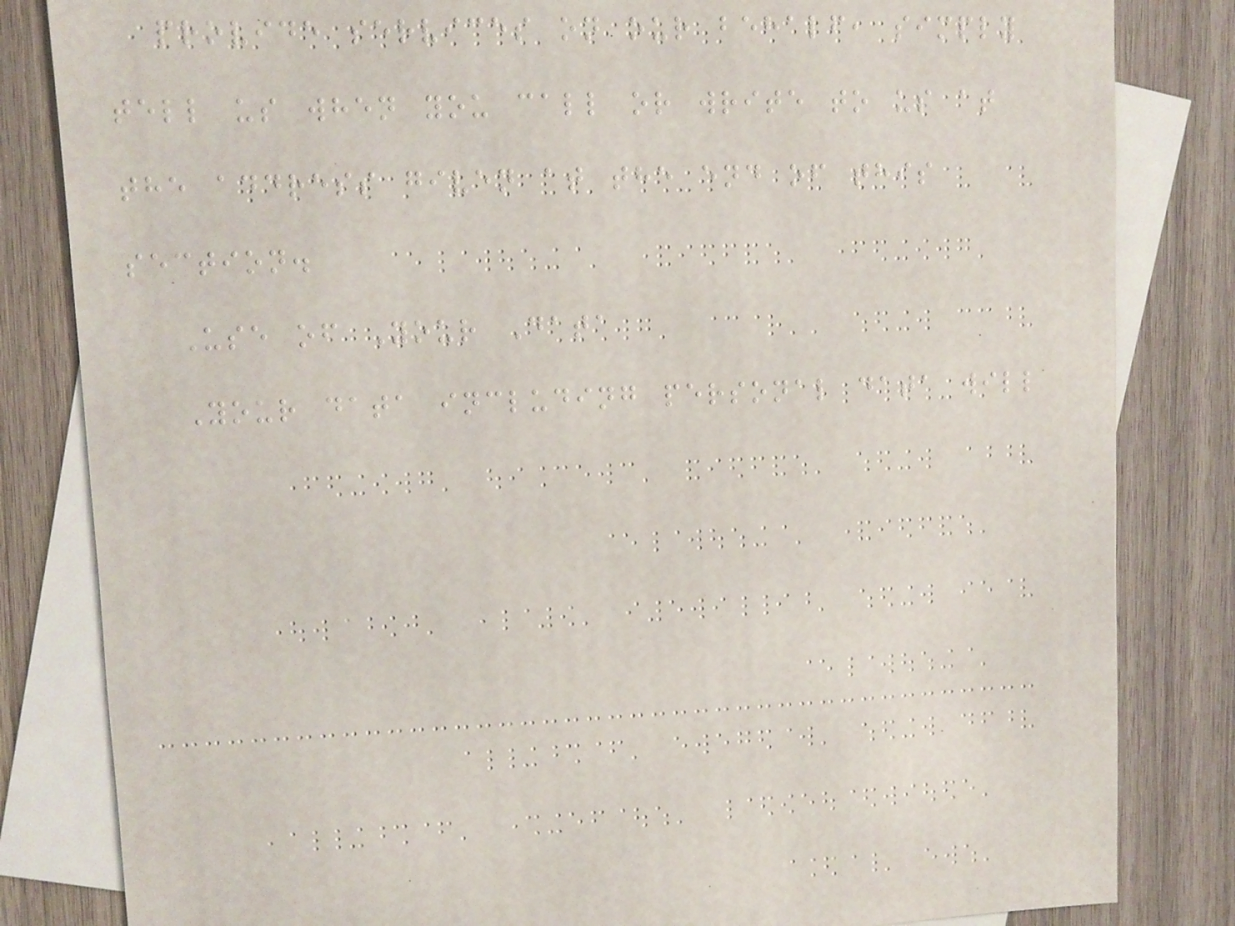provide services on our behalf, simply
tell us when you call or write to us at
the address given at the end of this
section.
Use of Your Data
Your data including personal data will
